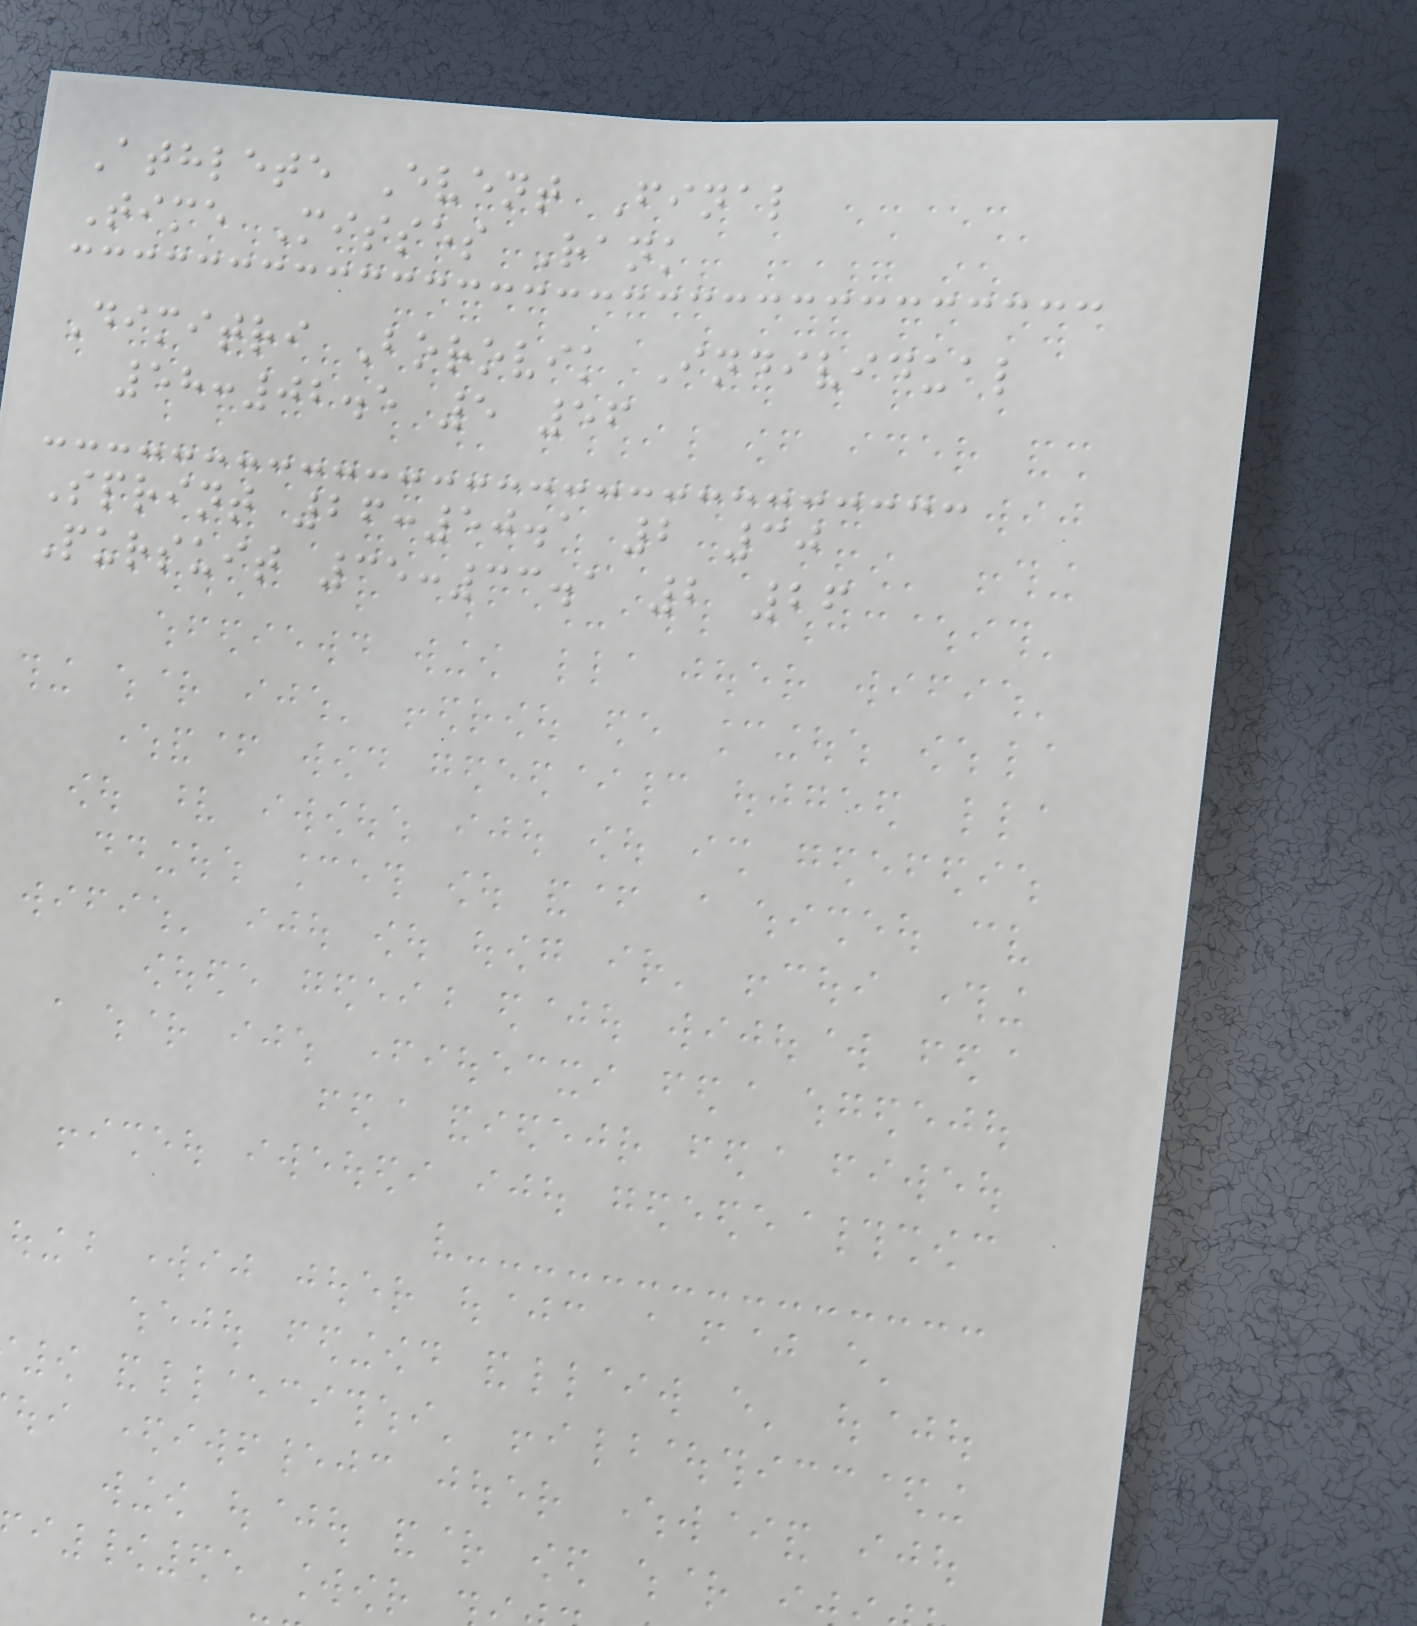Athlete Event Final
Time Misses Rank
Dimitri Borovik Individual
58:02.5 5 56
Sprint 26:50.1 2 30
Pursuit 35:33.1 2 26
